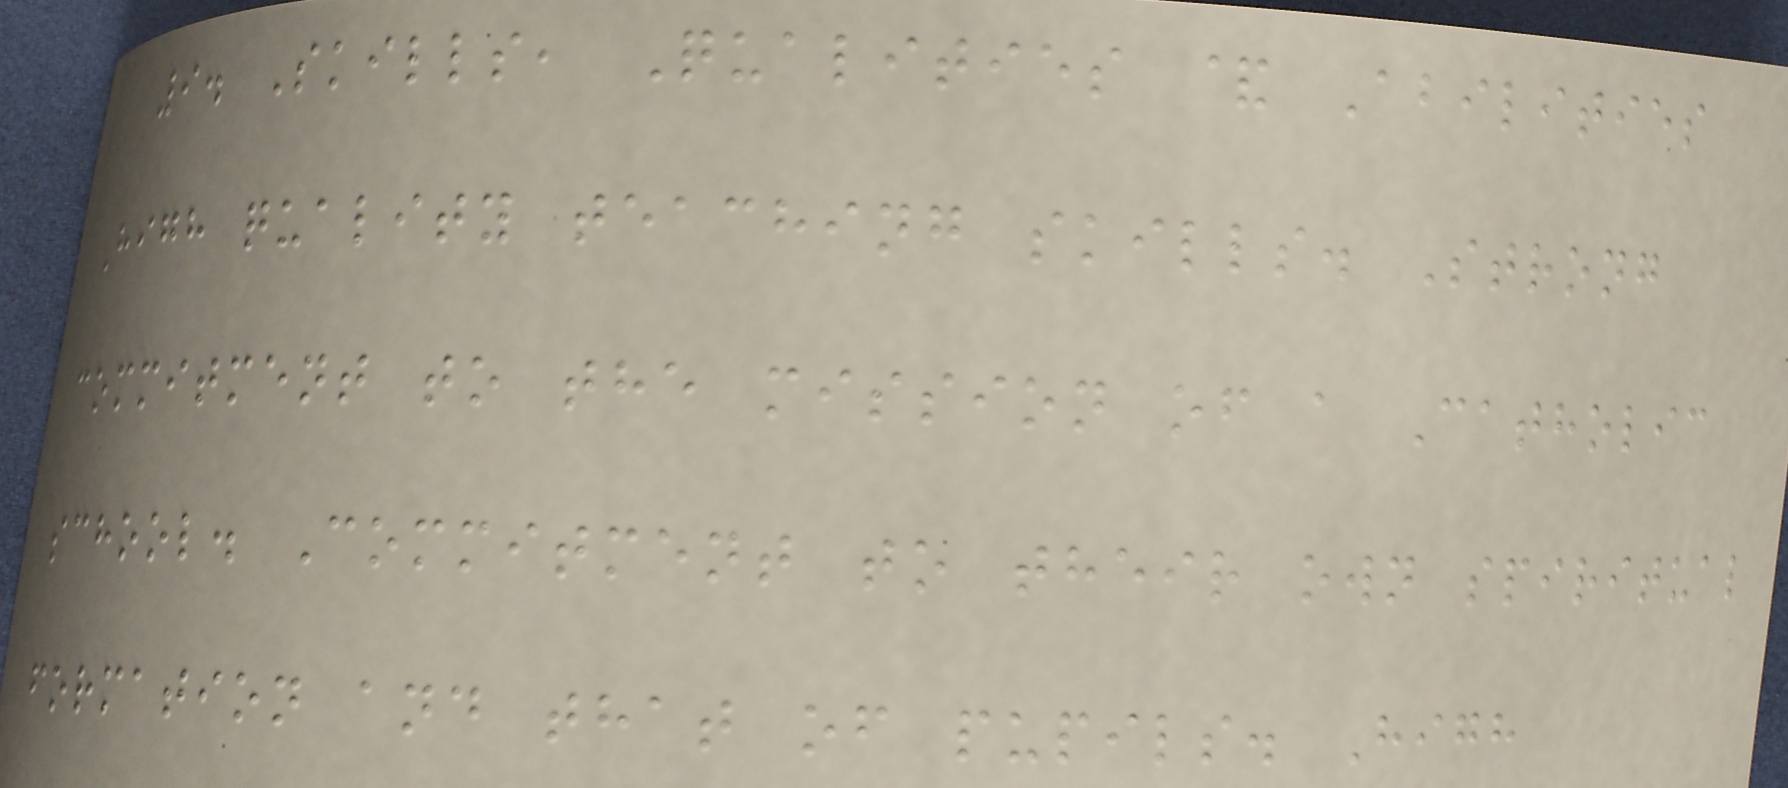9. Skills, Qualities & Abilities
High quality teaching skills. Strong
commitment to the mission of a Catholic
school. Commitment to their own spiritual
formation and that of pupils. High
